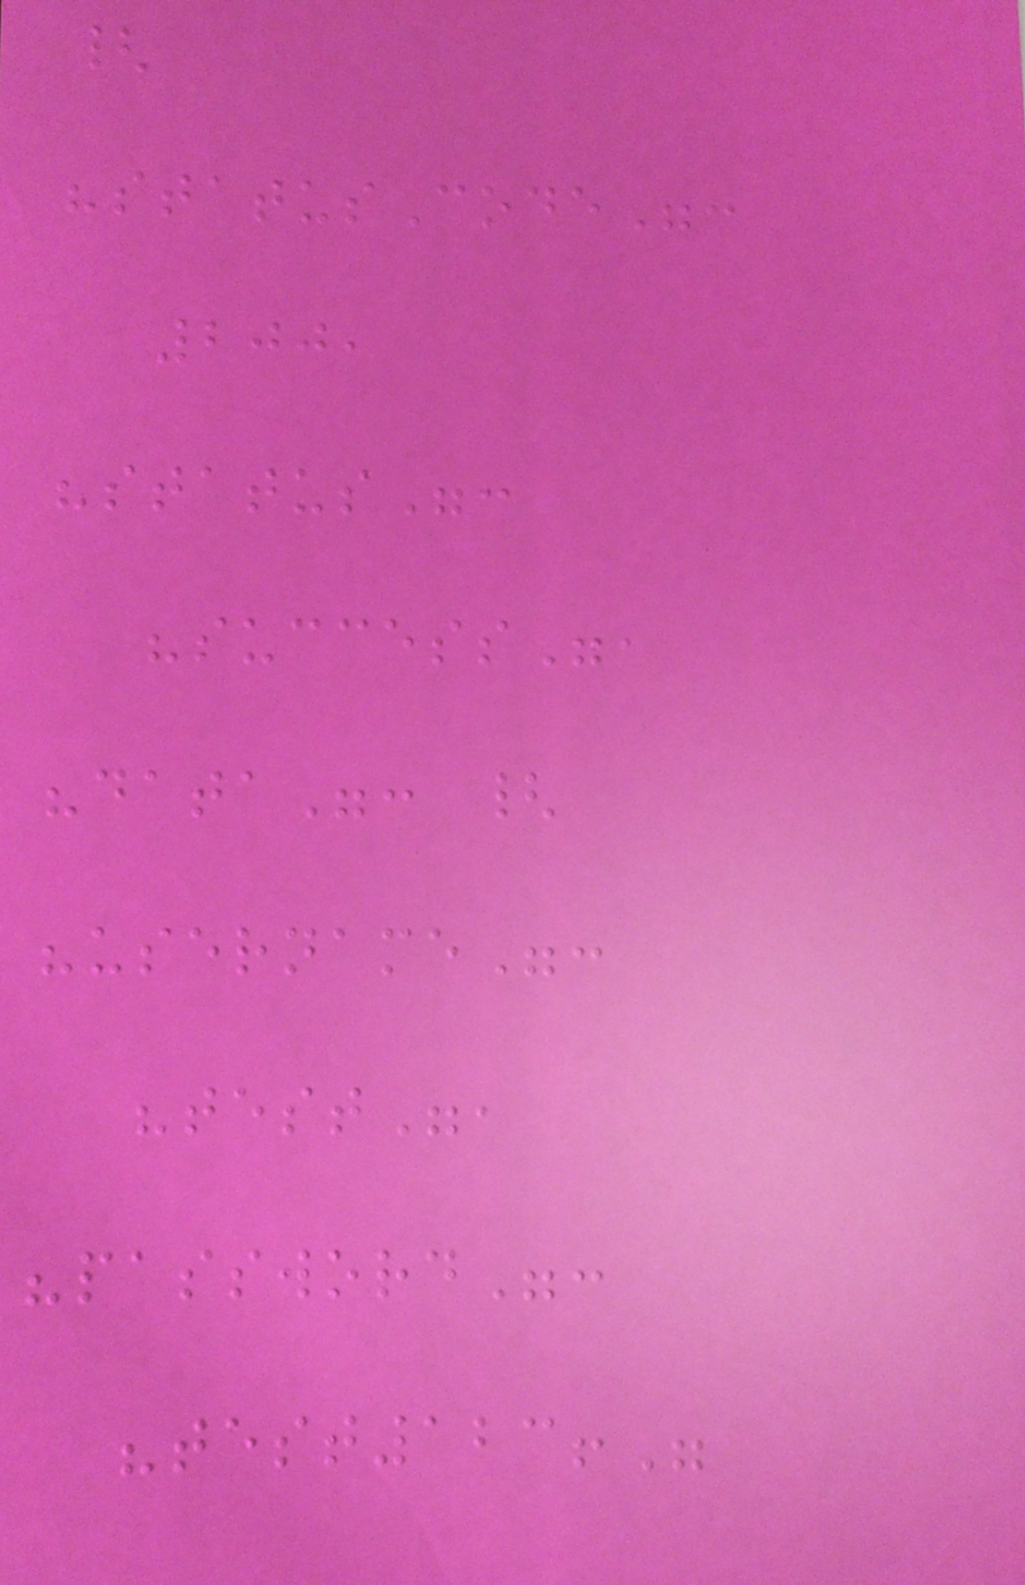{
"statusCode":
200,
"status":
"success",
"data": {
"username":
"test",
"password":
"test123!"
